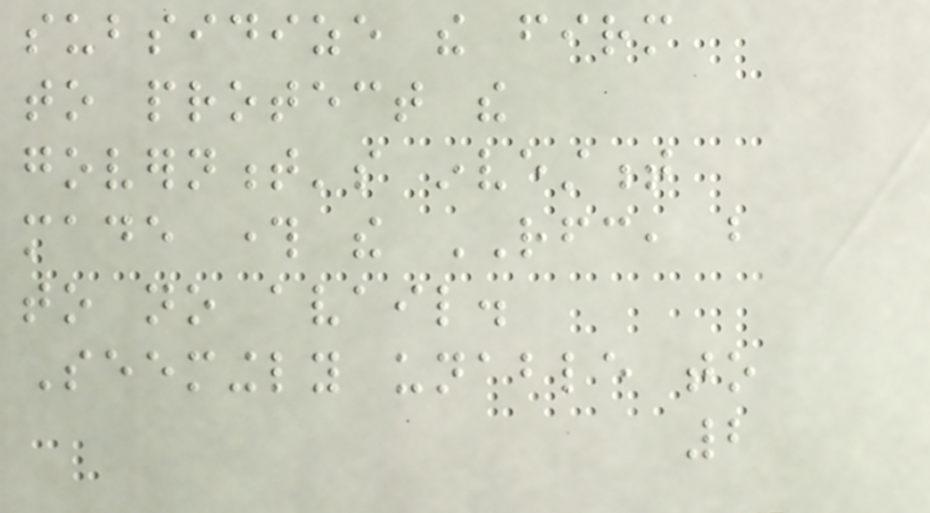subsidize the firm
to protect the
government's investment
made through the RFC, but
to no avail.
Seemingly unable to
2
